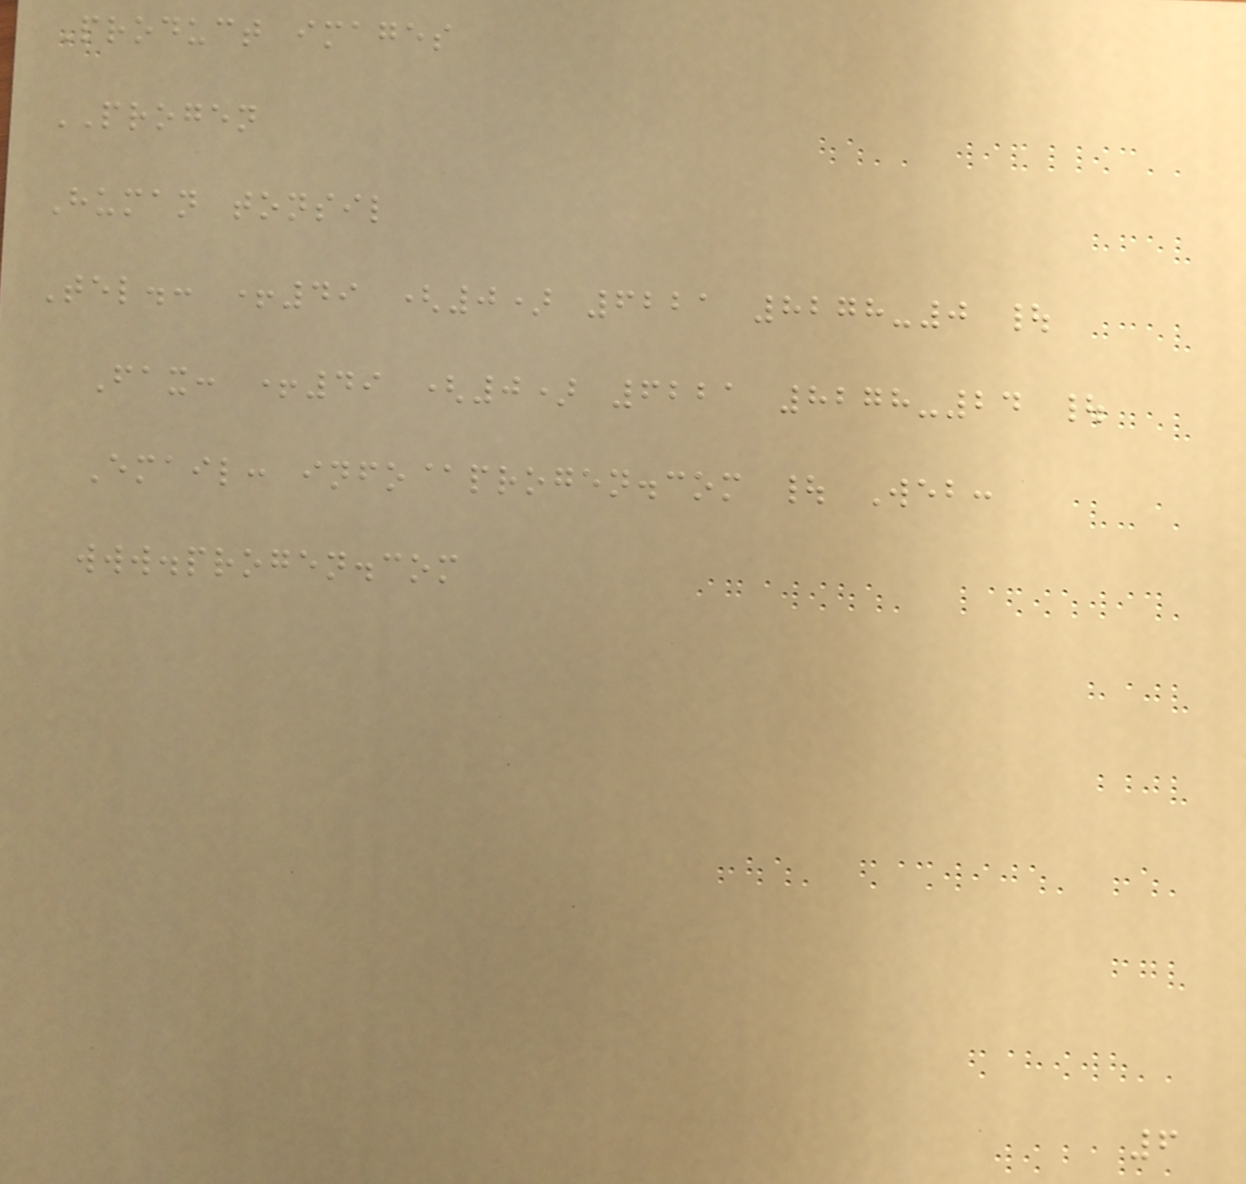Product images
PROGEN
Human tonsil
Tel.: +49 (0) 6221 8278-0 |
Fax: +49 (0) 6221 8278-24 |
Email: info@progen.com | Web:
www.progen.com
6
